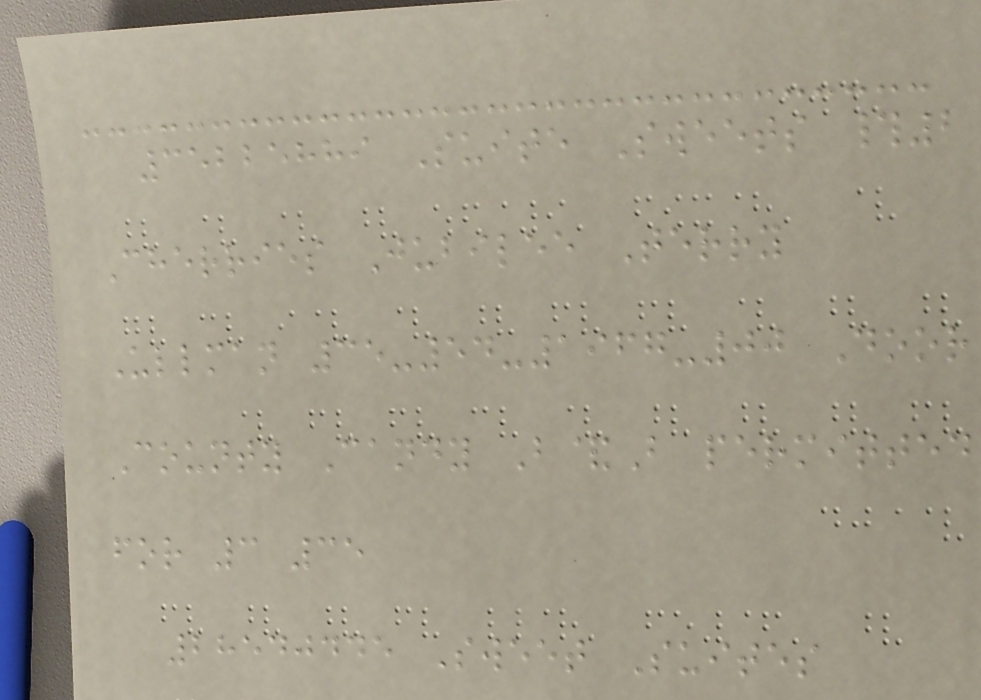35225889 Suite Sweets #2
Cherries Jubilee Terry
Ullman 35-54-1967-00 Door
County Candy B&B permitted
for 3 35
28540445 Sweet Suites
